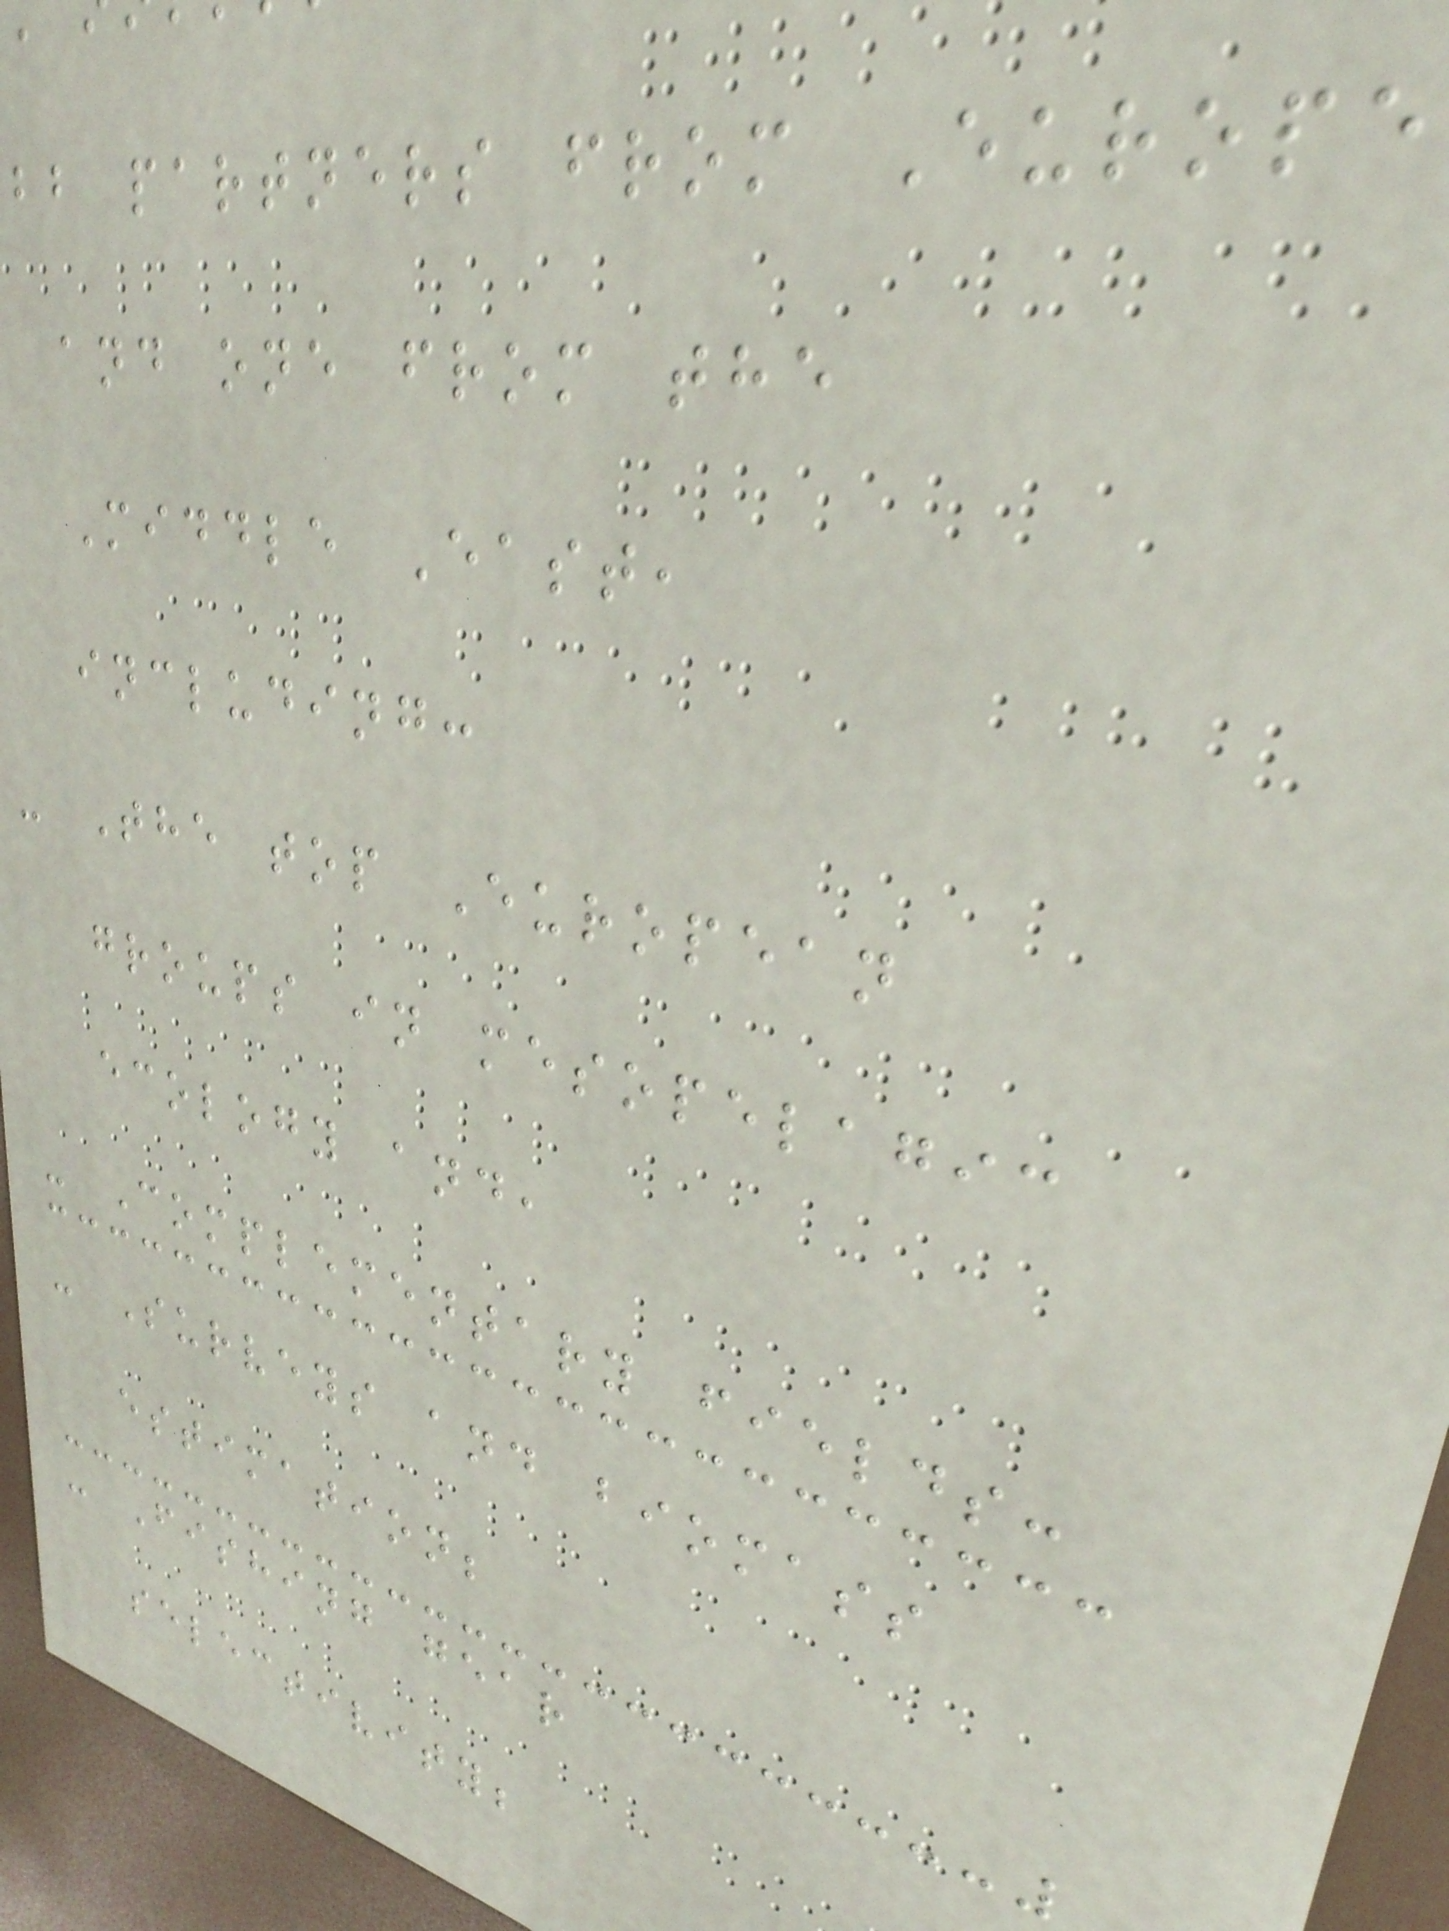bb partners from Europe
and one from the
Middle East,
including:
- The top European
groups in mesopelagic
ecology and,
- Complementary fields:
- Surveys and biomass
estimation;
- Fishing gear
selectivity;
